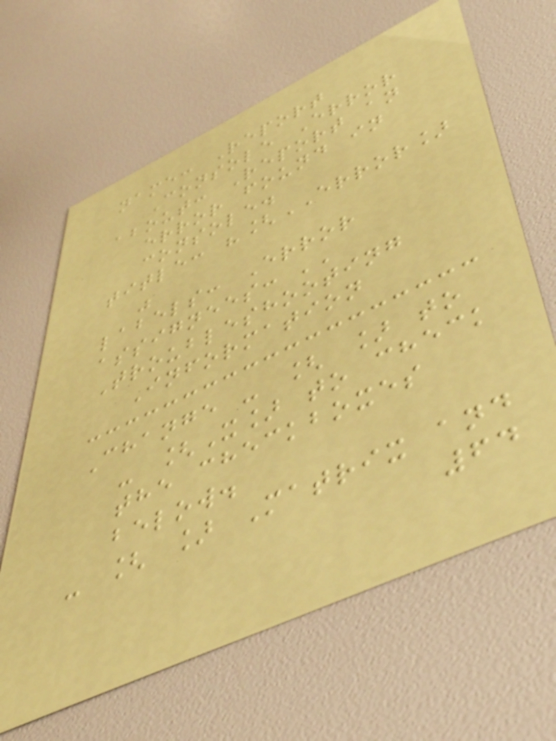name: Report
Console Error
about: Report an
error found in
console.
title: "[ERROR]
"
labels: Error
assignees: ''
Troubleshooting
Information
Change - [ ] to
- [X] to check
the checkboxes
below.
- [ ] Matrix and
64
